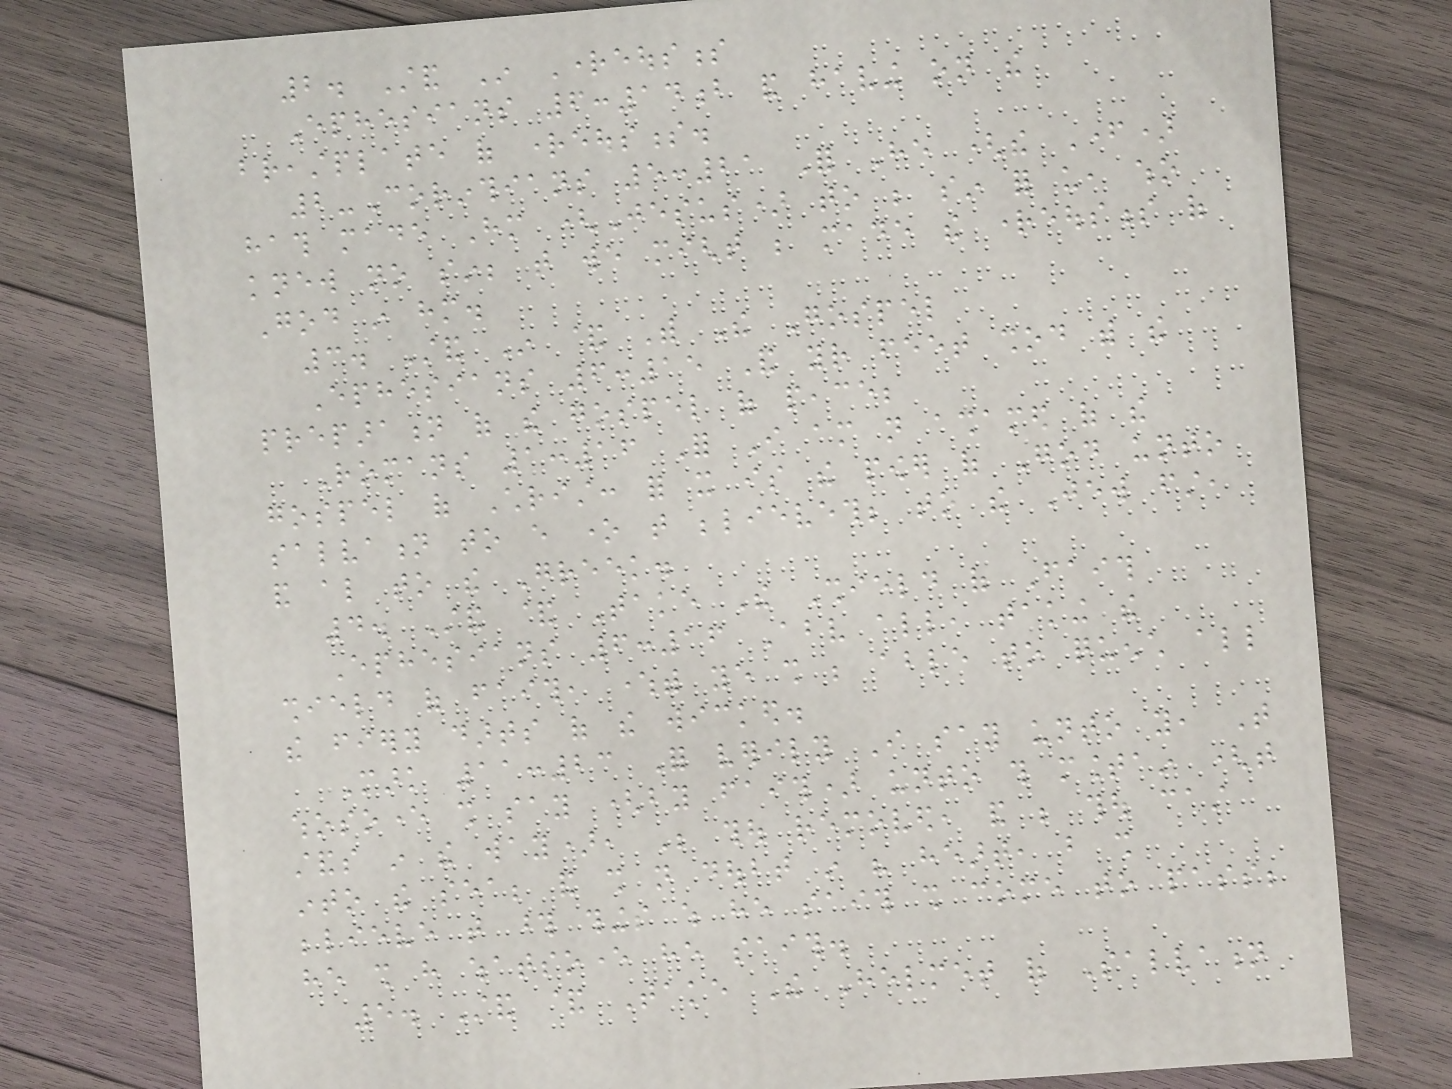2. Stand In Righteousness
Ephesians 6:14b and having on the
breastplate of righteousness.
2-Corinthians 5:21 For He (the Father)
hath made Him (Jesus) to be sin for us, who
knew no sin; that we might be made the righteousness of
God in him.
3. Stand In & With The Gospel
Ephesians 6:15 And your feet shod with the
preparation of the gospel of peace;
Romans 1:16 For I am not ashamed of the
gospel of Christ: for it is the power of God unto
salvation to every one that believeth; to the Jew first,
and also to the Greek.
4. Stand & Take The Shield of Faith
Ephesians 6:16 Above all, taking the
shield of faith, wherewith ye shall be able to quench all
the fiery darts of the wicked.
Mark 11:23 For verily I say unto you, That
whosoever shall say (by faith) unto this mountain (that
stands in the way), Be thou removed, and be thou cast
into the sea; and shall not doubt in his heart, but shall
believe that those things which he saith shall come to pass;
he shall have whatsoever he saith.
5. Stand & Take The Helmet of Salvation
